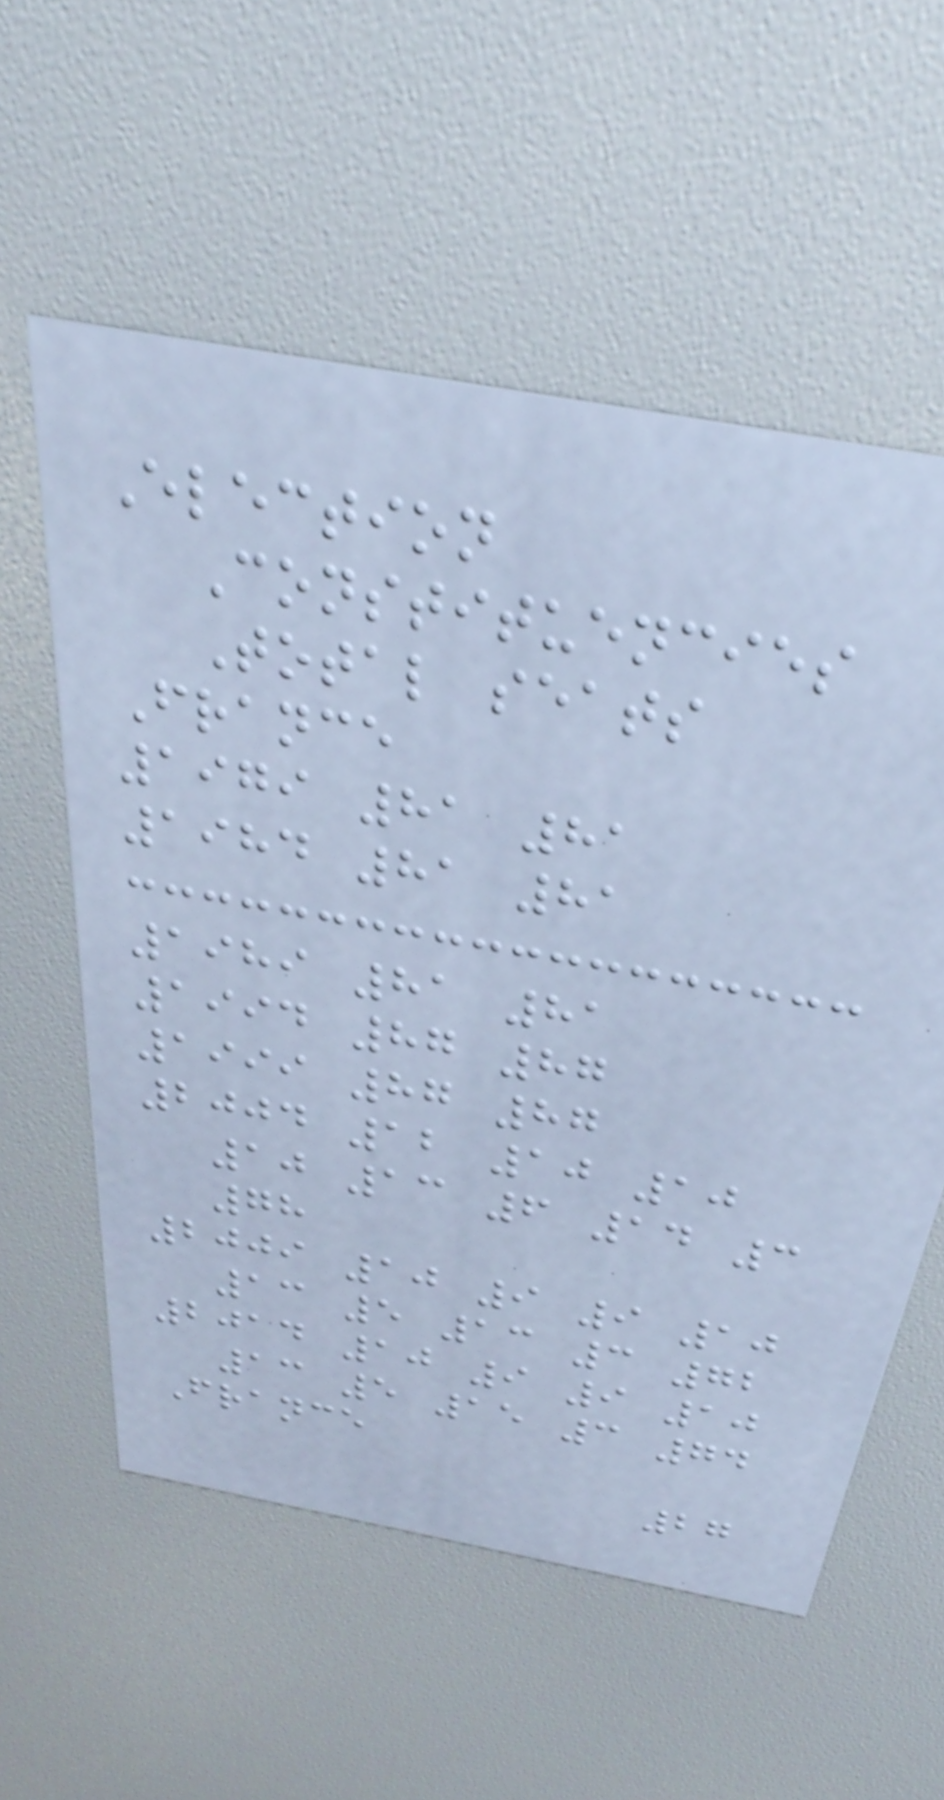Election
Constituencies
Total seats
France
1979 81 81
1984 81 81
1989 81 81
1994 87 87
1999 87 87
2004 12 10 10
10 13 6 14 3
78
2009 10 9 9 10
13 5 13 3 72
2014 10 9 9 10
13 5 15 3 74
France
27
